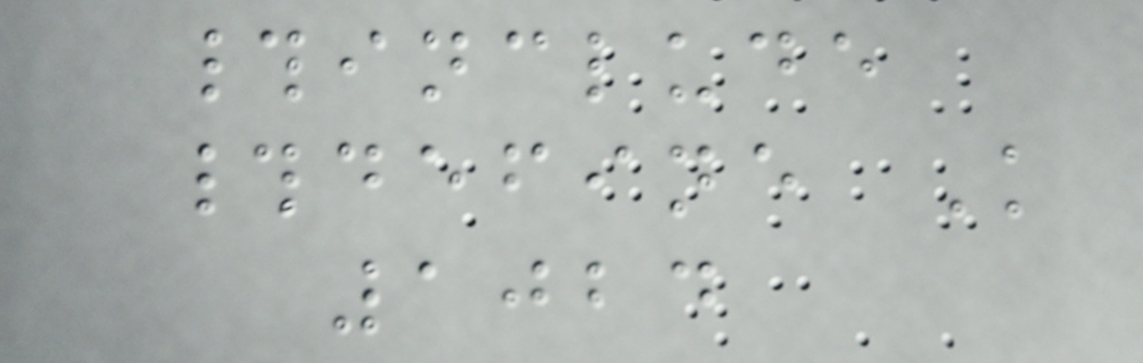#include
#define K
1024
